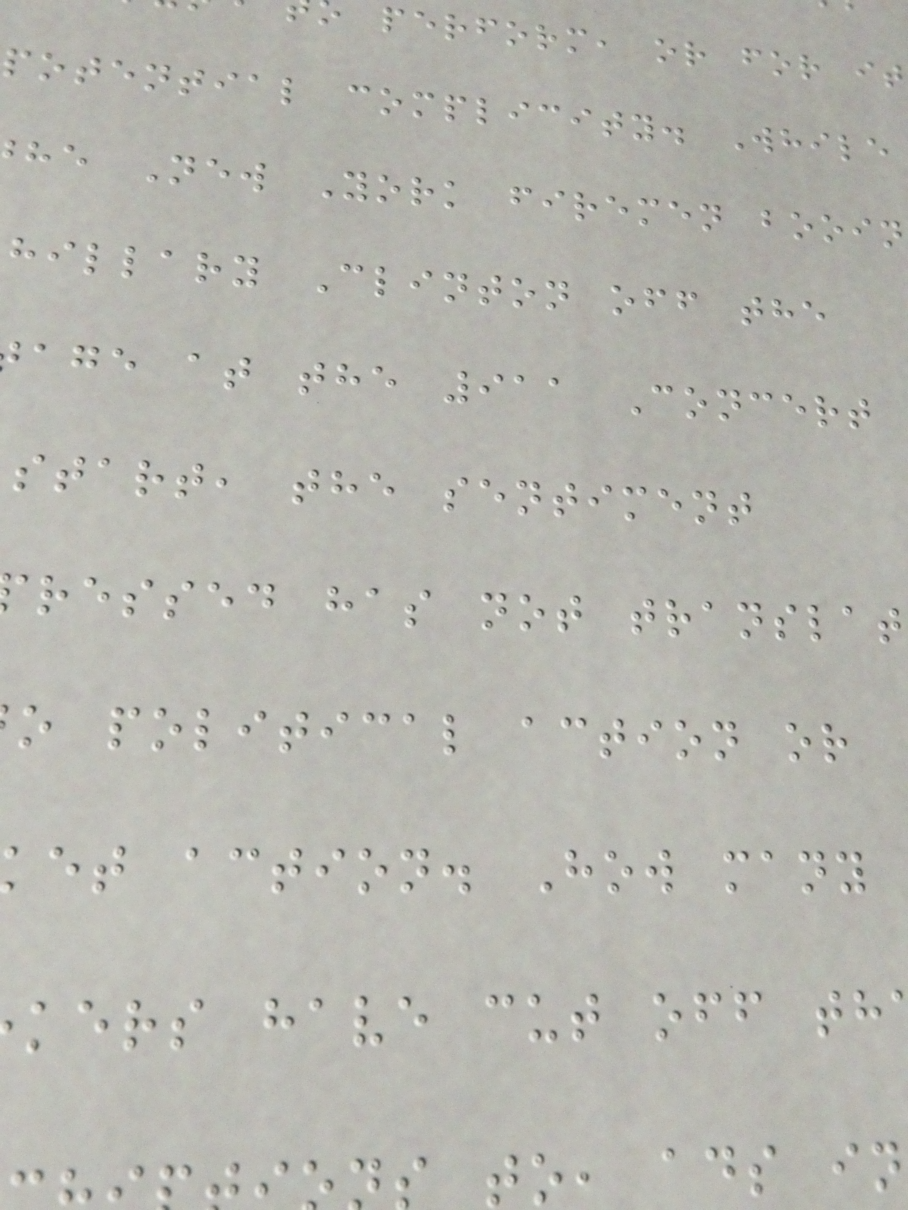perform, or for it
potential complicity. While
he New York firemen booin
hillary Clinton off the
age at the 911 Concert
start, the sentiment
ressed has not translat
o political action or
et action. How many
kers have cut off th
to, ads in
